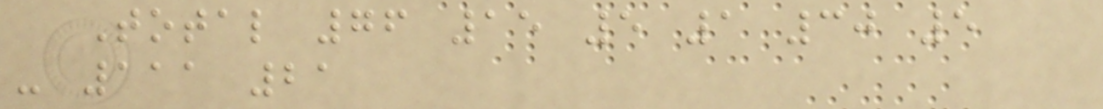Total 76 15 5 1 30 5
- 111 21
